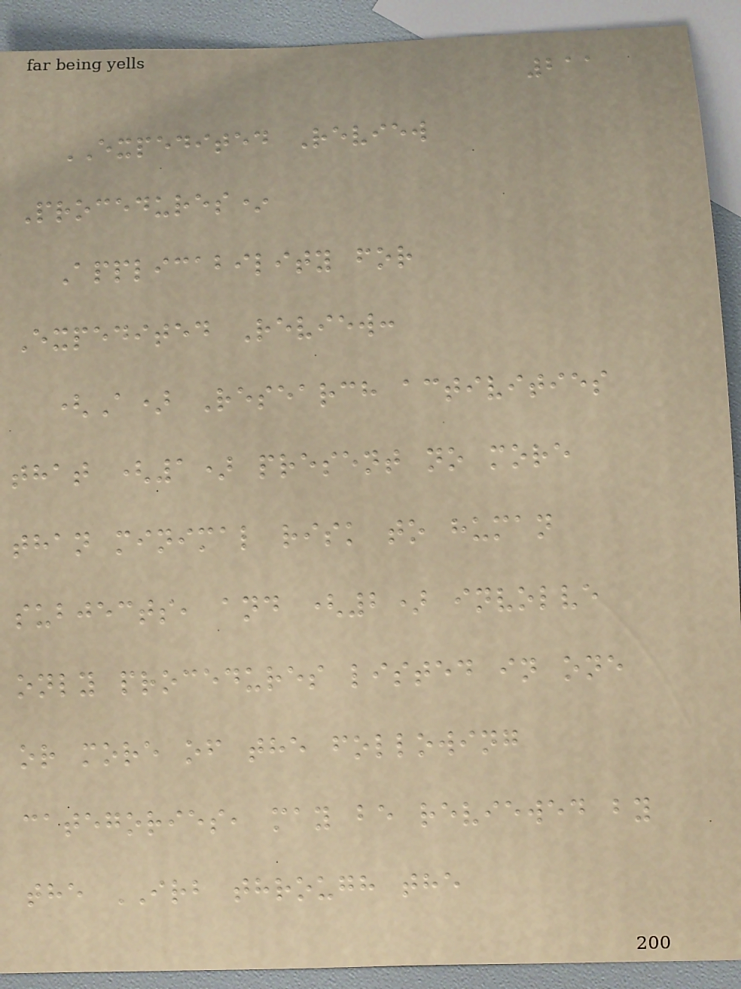211
EXPEDITED Review
Procedures*
Applicability for
Expedited Review:
(A) Research activities
that (1) present no more
than minimal risk to human
subjects, and (2) involve
only procedures listed in one
or more of the following
categories, may be reviewed by
the IRB through the
